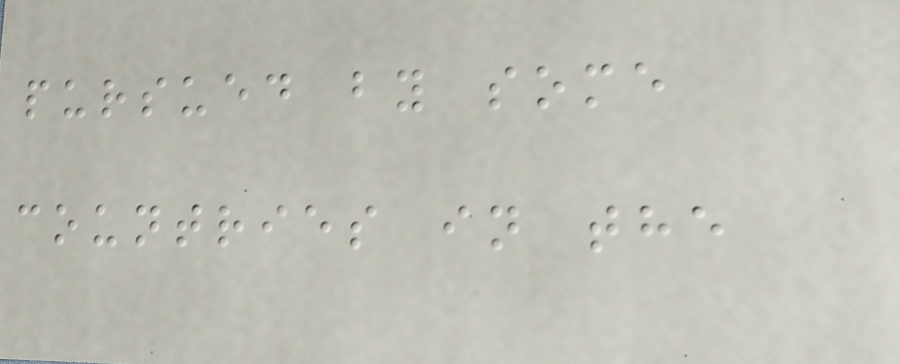pursued by some
countries in the
